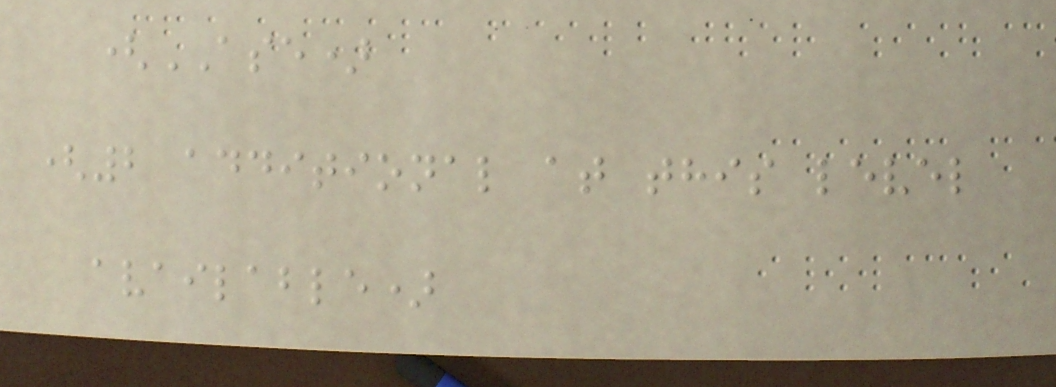(ASE)
(2 additional at this level
available)
